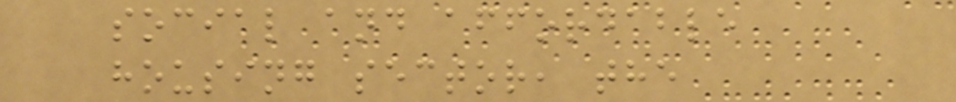social and affordable
housing sector, the
